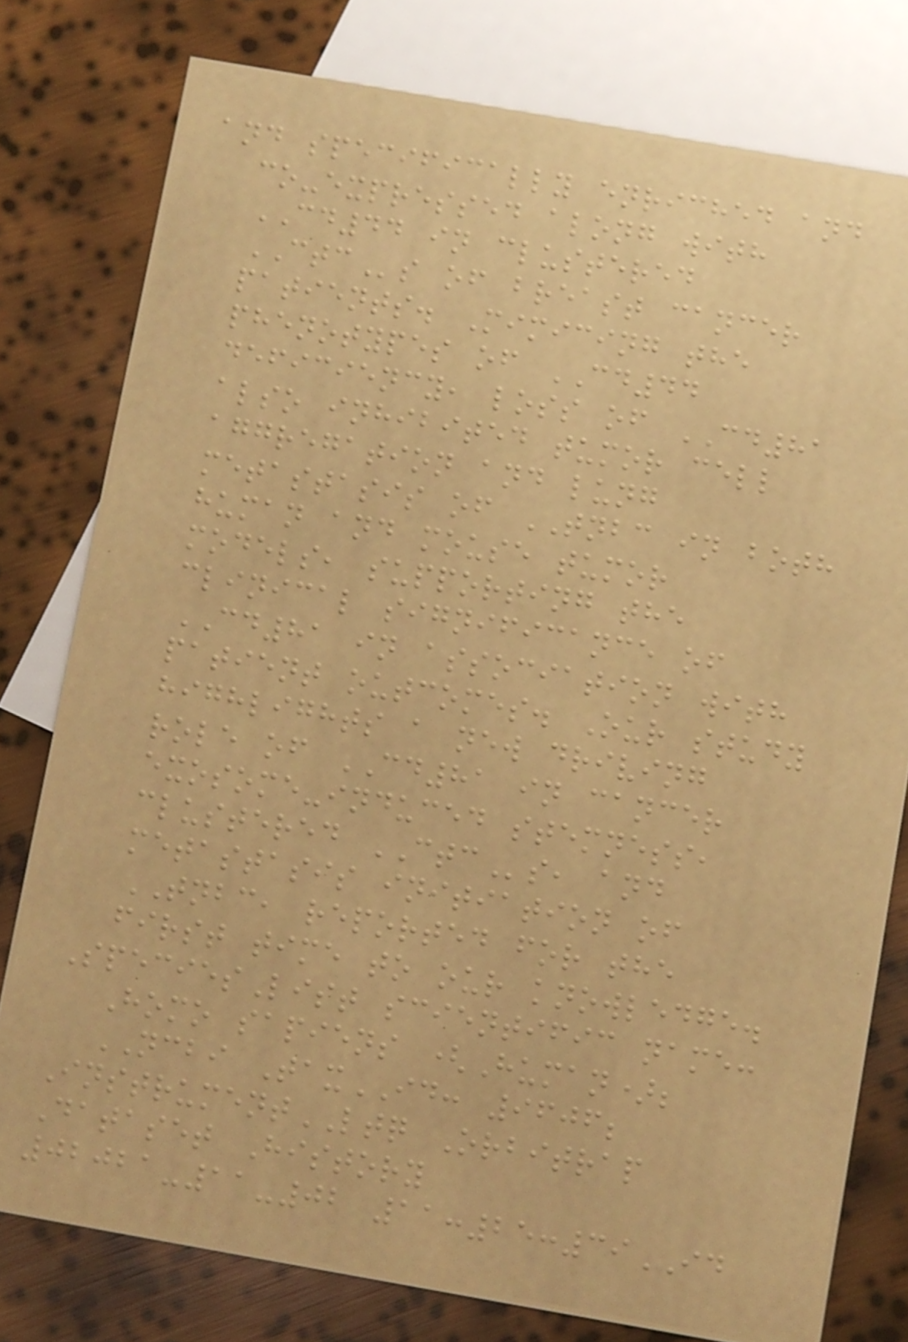and specifically enriched and
co-expressed along with
CD44 in clustered
CTCs of breast cancer
patients. Mimicing the
phenotypes of CD44
deficiency, loss of CD81
also inhibited tumor cell
aggregation and lung
metastasis of TNBC in both
human and mouse tumor
models, supporting the
clinical significance of
CD81 in association with
patient outcomes. Our study
highlights a new driving
role of CD81 in cancer
exosome-induced stemness,
clustered CTCs, and
metastasis initiation of
TNBC, reported for the
first time to our knowledge.
SpeciesList scientific name:
Homo sapiens (Human);
NCBI TaxID: 9606;
InstrumentLTQ Orbitrap
Dataset History
02021-11-02 11:25:39ID
